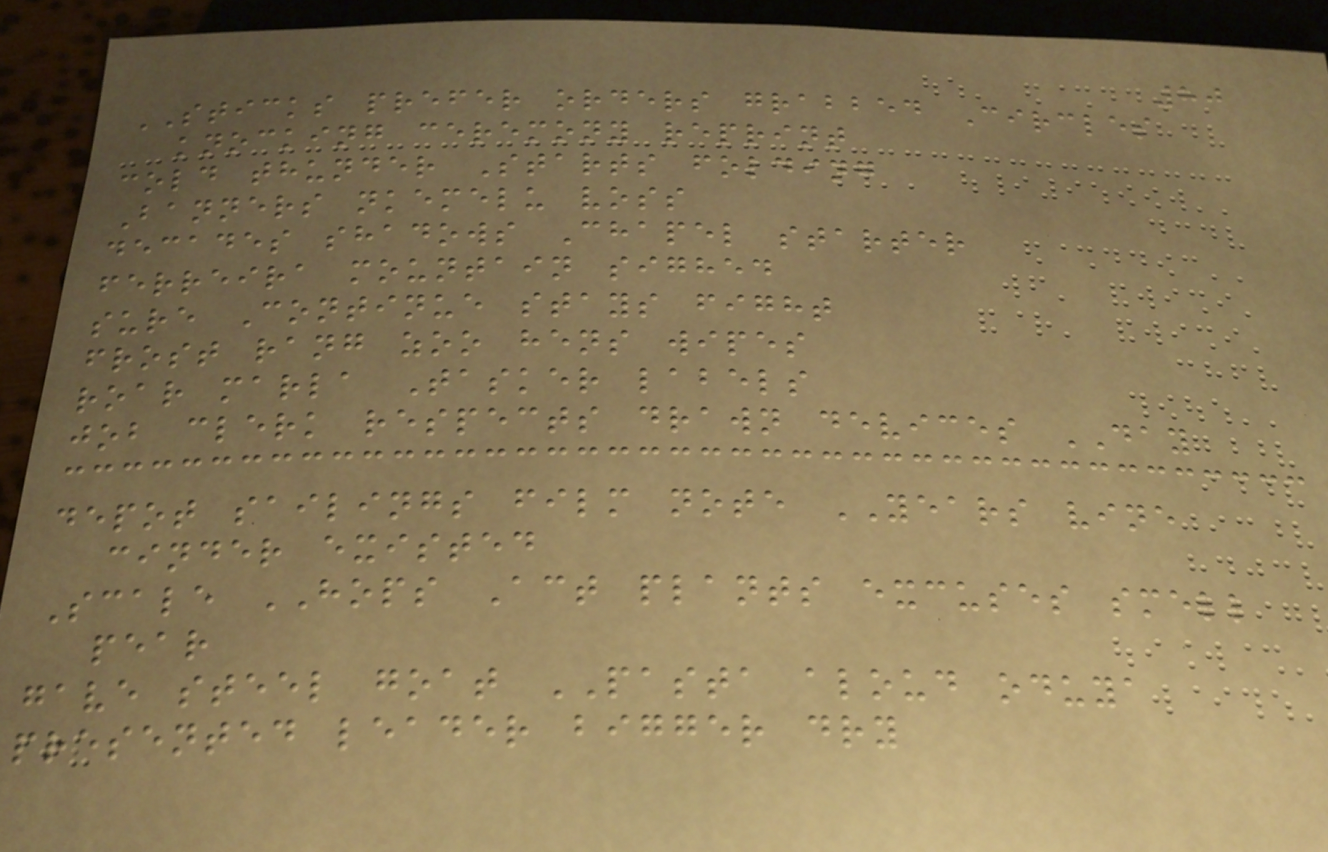80
STICKS prefer orders grabbed Circles
knocking ceremony reprint
cold thunder Starts folding
Banners nkemelu voss
decades shadows Chapel starter
ferreira mountain sighed
sure Continue stays fight
frost rang zoo hens wipes
roar marla Tasker labels
job clerk respects drawn devices DAY
depot sailings film note YEARS vine
cinder existed
Scale HOPS Act plants excuses smell
pear
gave steel goat PASTA aloud oduya
presented leader bigger dry
